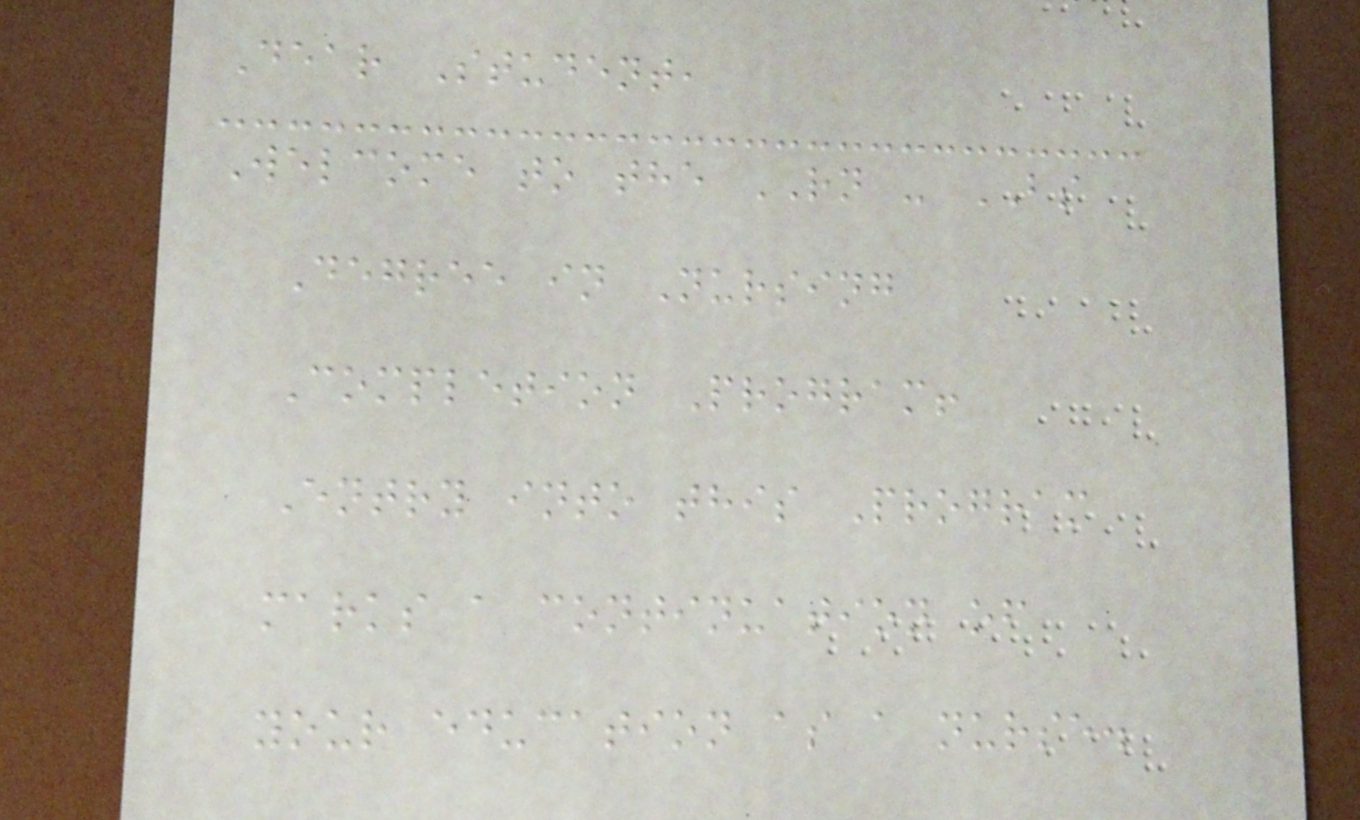Dear Student,
Welcome to the RN - BS
Degree in Nursing
Completion Program!
Entry into this Program
marks a continuation of
your education as a nurse.
